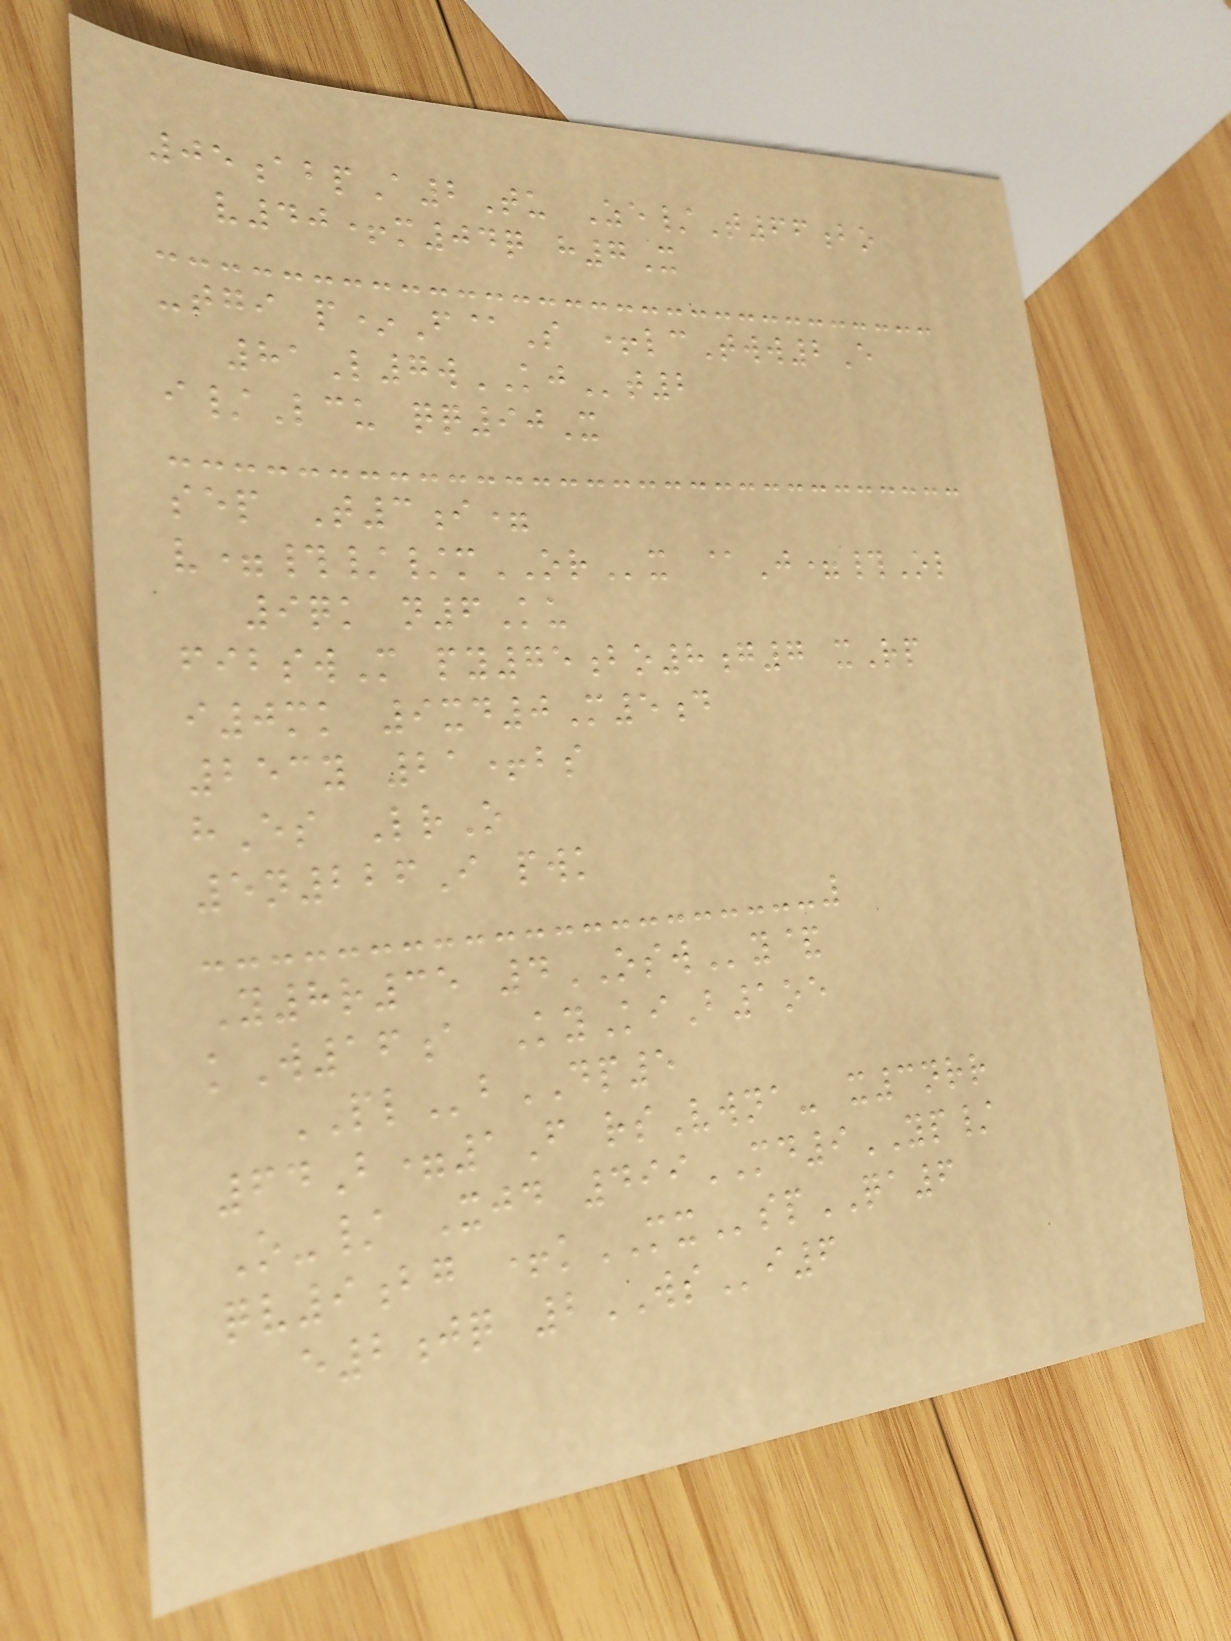05abpA2Tu Ze/T66bo
v40+m04q h7X
-tgi p*F@S +lcTww2E
81L7wKJt2
i/Lcu qq90X
sep T3i=
v=#//mORx @J=#Ol
9qk n6Ku
fibswM py75bo8g7 xRp
i0mk 9xd0M5d
253y 21+bs
hEs LrO
5n226I pwk
Y8r35 4OSWy&
kW16a KyKiB1oe
PLbDP5
64B=1F rsVwna- x3nrr
O-/ Xjd 499MD9YP/
qv9bg +kMXspQA6
e2jq 2WSi6
